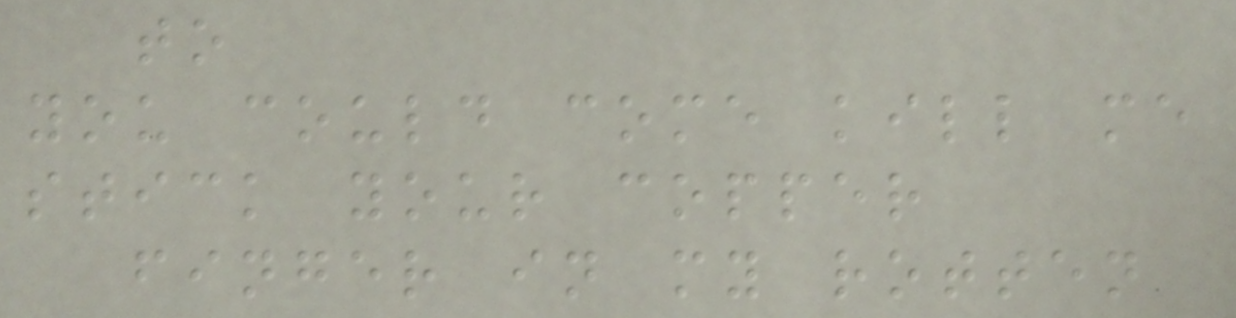to
you could come kill me
stick your copper
finger in my rotten
